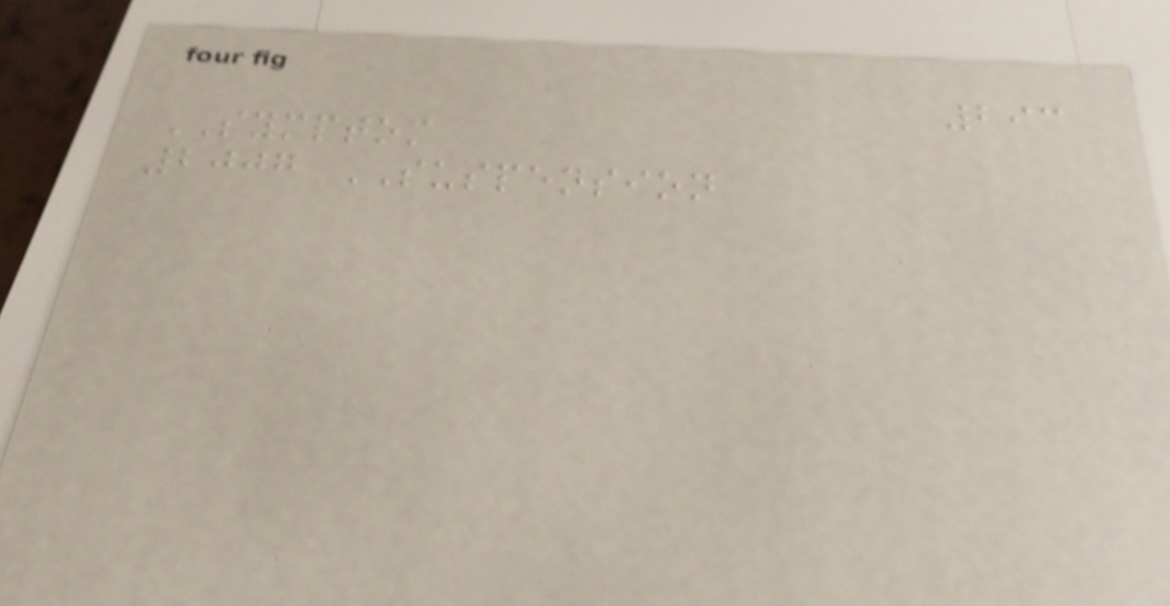293
SYMPTOM
2007 SUSPENSION
